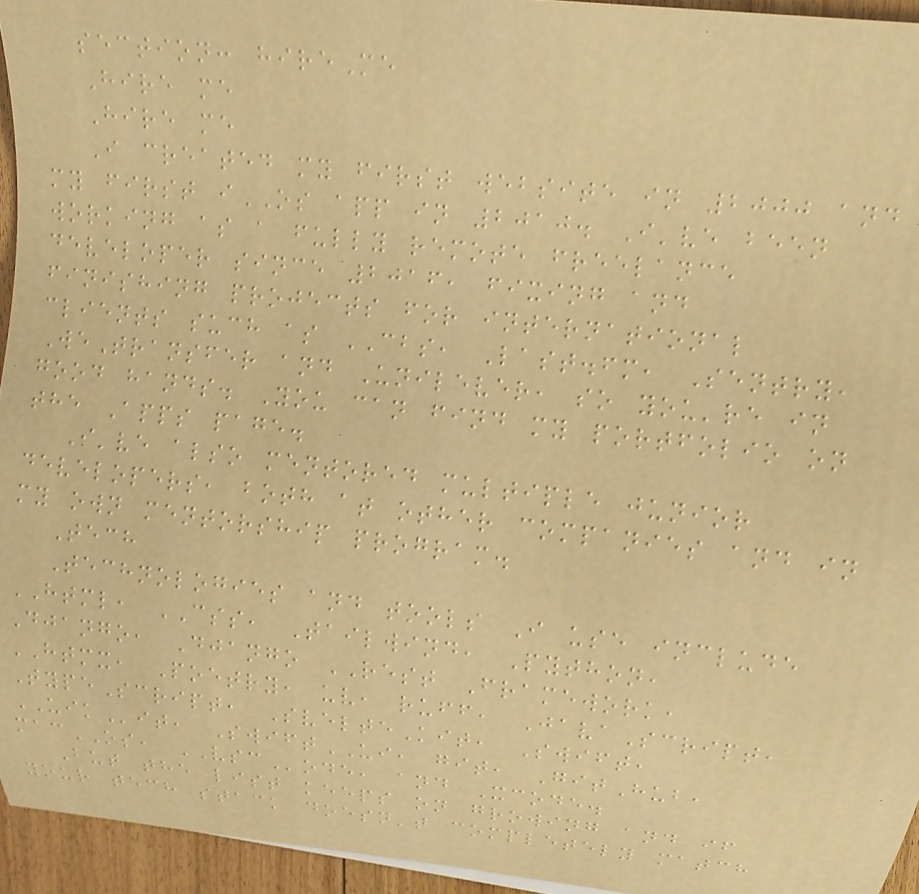section: hireMe
Hire me
Hire me
I created my first website in 2000 and
my first iOS app in 2010. I've been
working as a fully remote freelance
developer since 2016, fixing and
finishing projects for international
clients such as CBS, Last.fm, Sentry,
WeTransfer and Unilever, so you're in
good hands. You can find my portfolio on
the Apps page.
I've also mentored multiple junior
developers, both at other companies and in
my own mentorship program.
Tech
Technologies and tools I use include
HTML, CSS, Tailwind, Python,
Django, Django REST Framework,
HTMX, Poetry, uv, ruff, JavaScript,
TypeScript, SvelteKit, Swift,
UIKit, SwiftUI, git, GitHub,
macOS, VSCode, and Xcode.
But the list keeps on growing and if
your tech stack doesn't completely match
